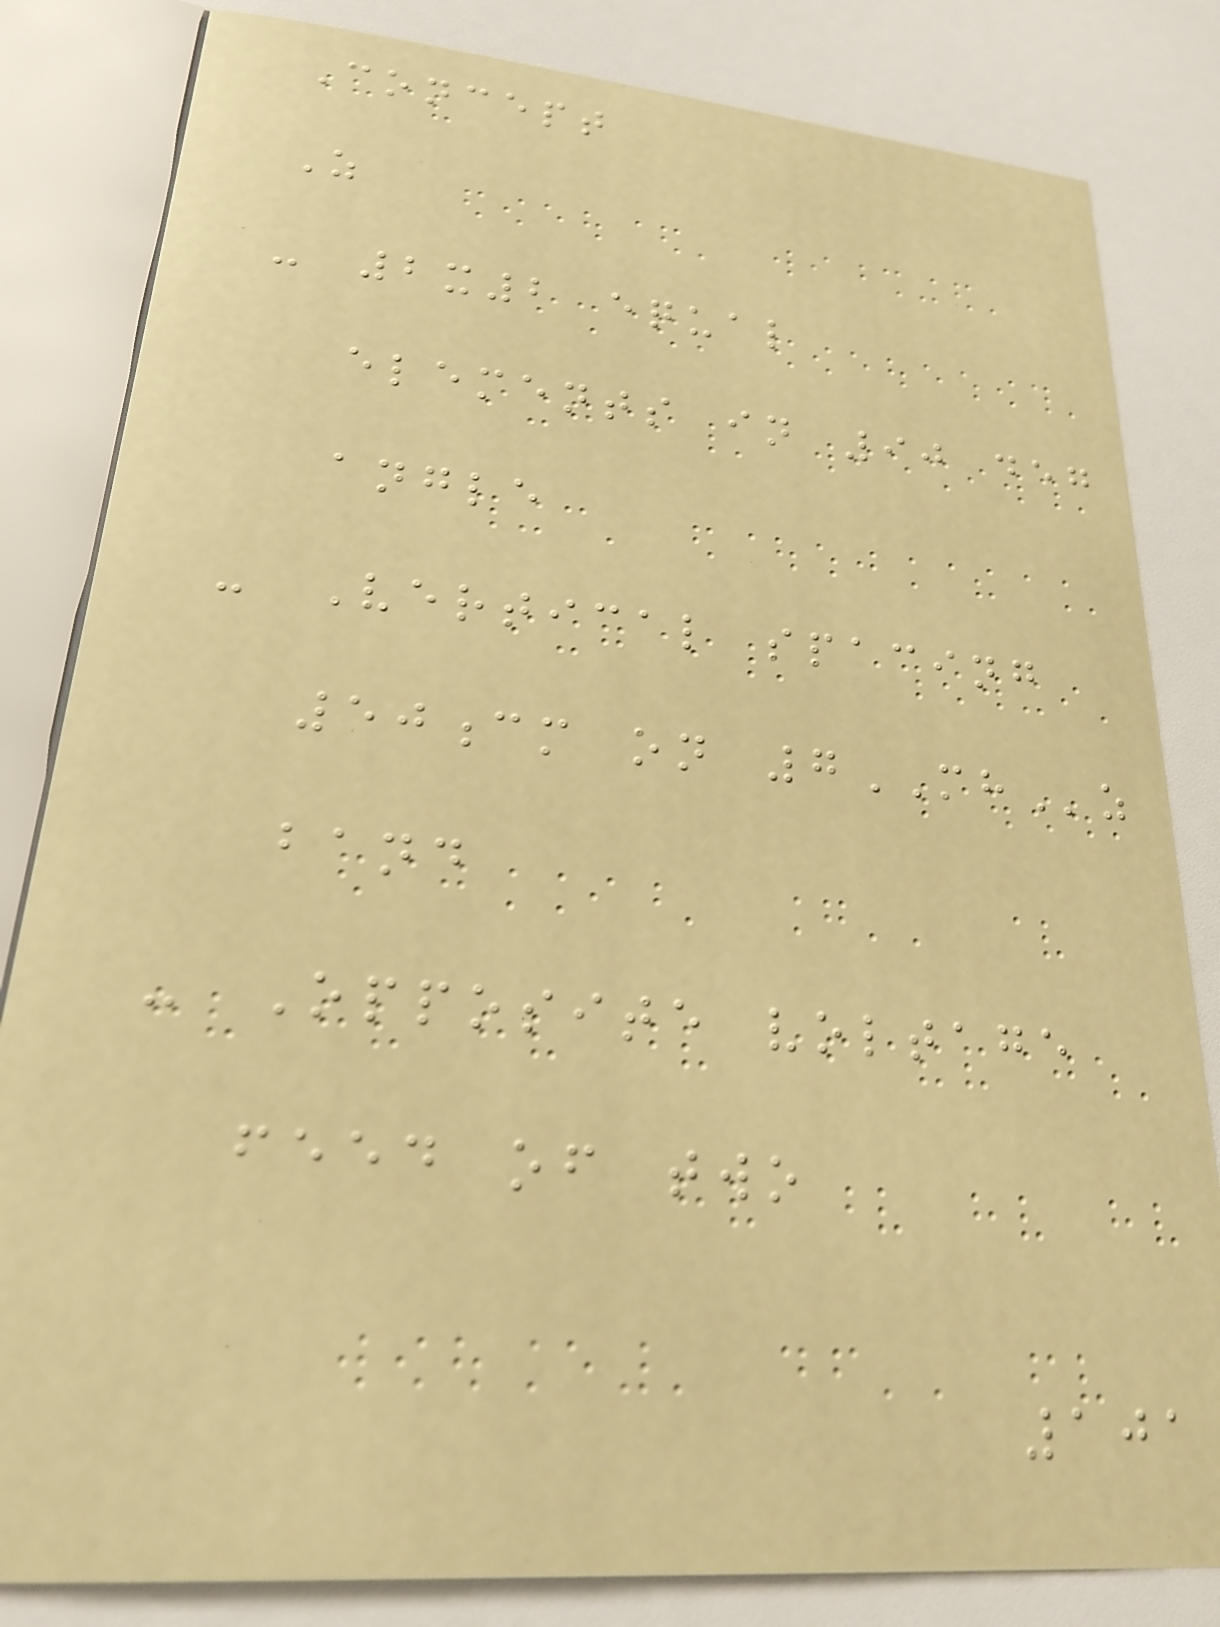Concept
Z
- 2x2 equal
elements in 90 deg
angle
- Vertical spacing
50cm on 7MHz
band
- Opposite voltage
feed of two
101
